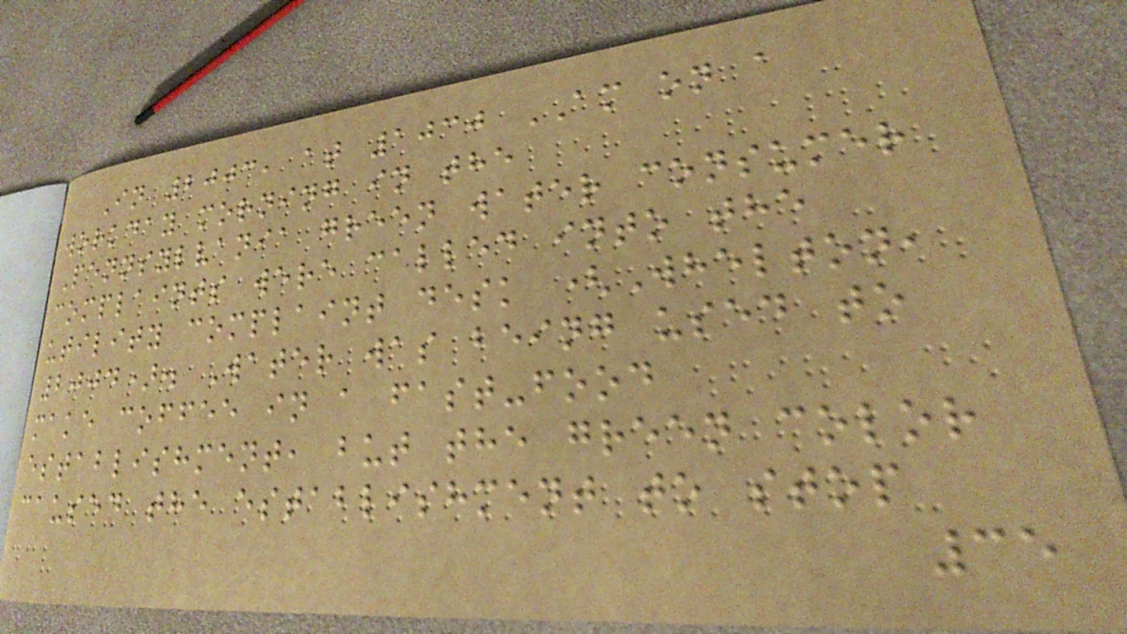In 2003, at 1030 AM on a
workday morning in the
Pennsylvania green water consumer
complaints were called into the
utility complaint desk (Whelton,
2004). Water was being used to
make coffee in a fast-food
establishment, but the green color
caused the establishment to stop
35
